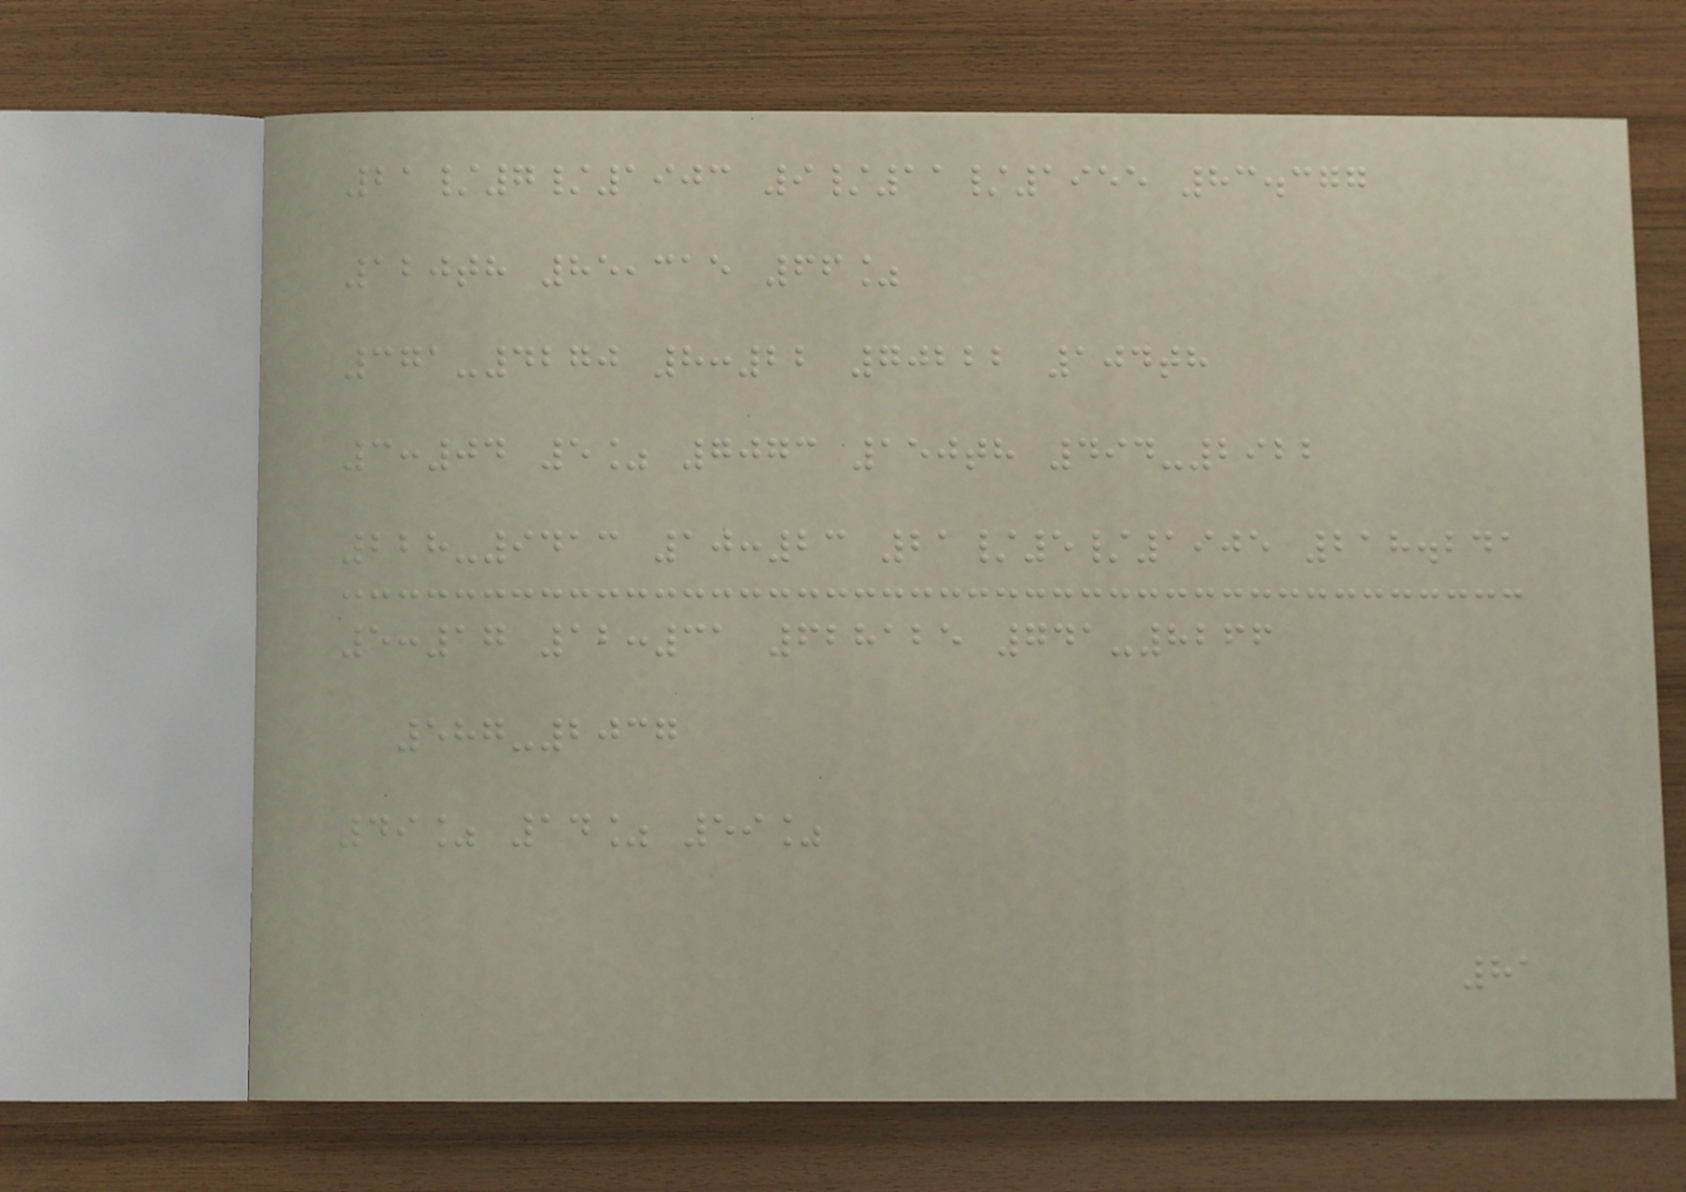21/7/1903 9/11/1955 83.377
120th 85,315 66%
371-4270 8:22 70222 104th
3:04 5% 7073 150th 494-2922
228-9413 10:23 21/5/1905 218.241
5:17 12:31 628125 741-8266
587-2037
49% 14% 59%
81
